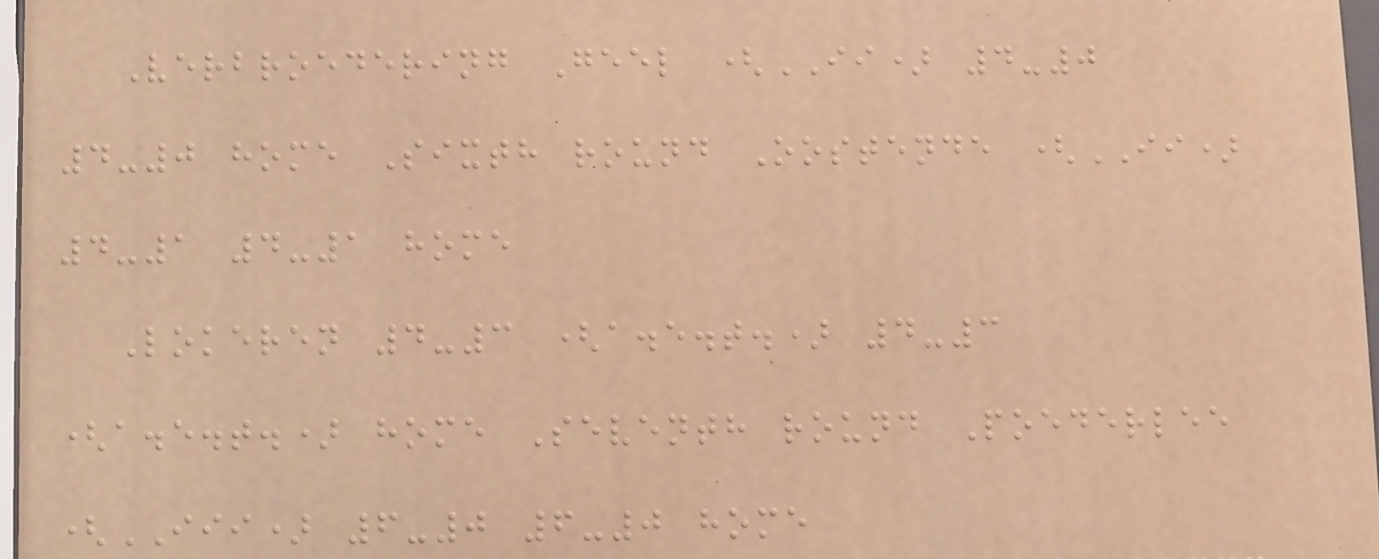Verbroedering Geel (II) 4-0
4-0 home Sixth round Oostende (II)
4-1 4-1 home
Lokeren 4-3 (a.e.t.) 4-3
(a.e.t.) home Seventh round Poederlee
(III) 6-0 6-0 home
